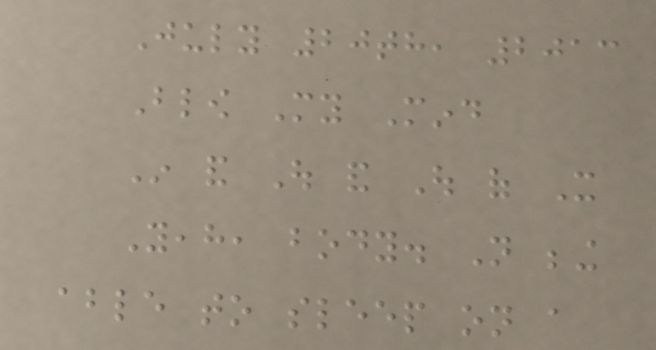July 20th, 2013
Blow My Mind
In and Out and Out of It
Yeah, body. Not being
able to sleep on a
